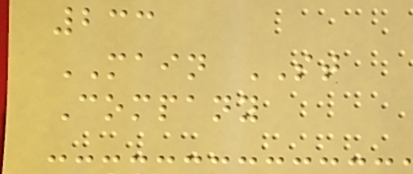233
MAIN ST
Company
